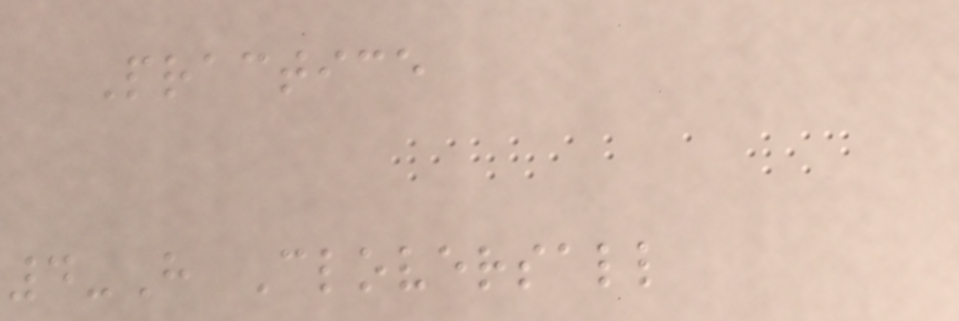Practice
4-H Cloversall
